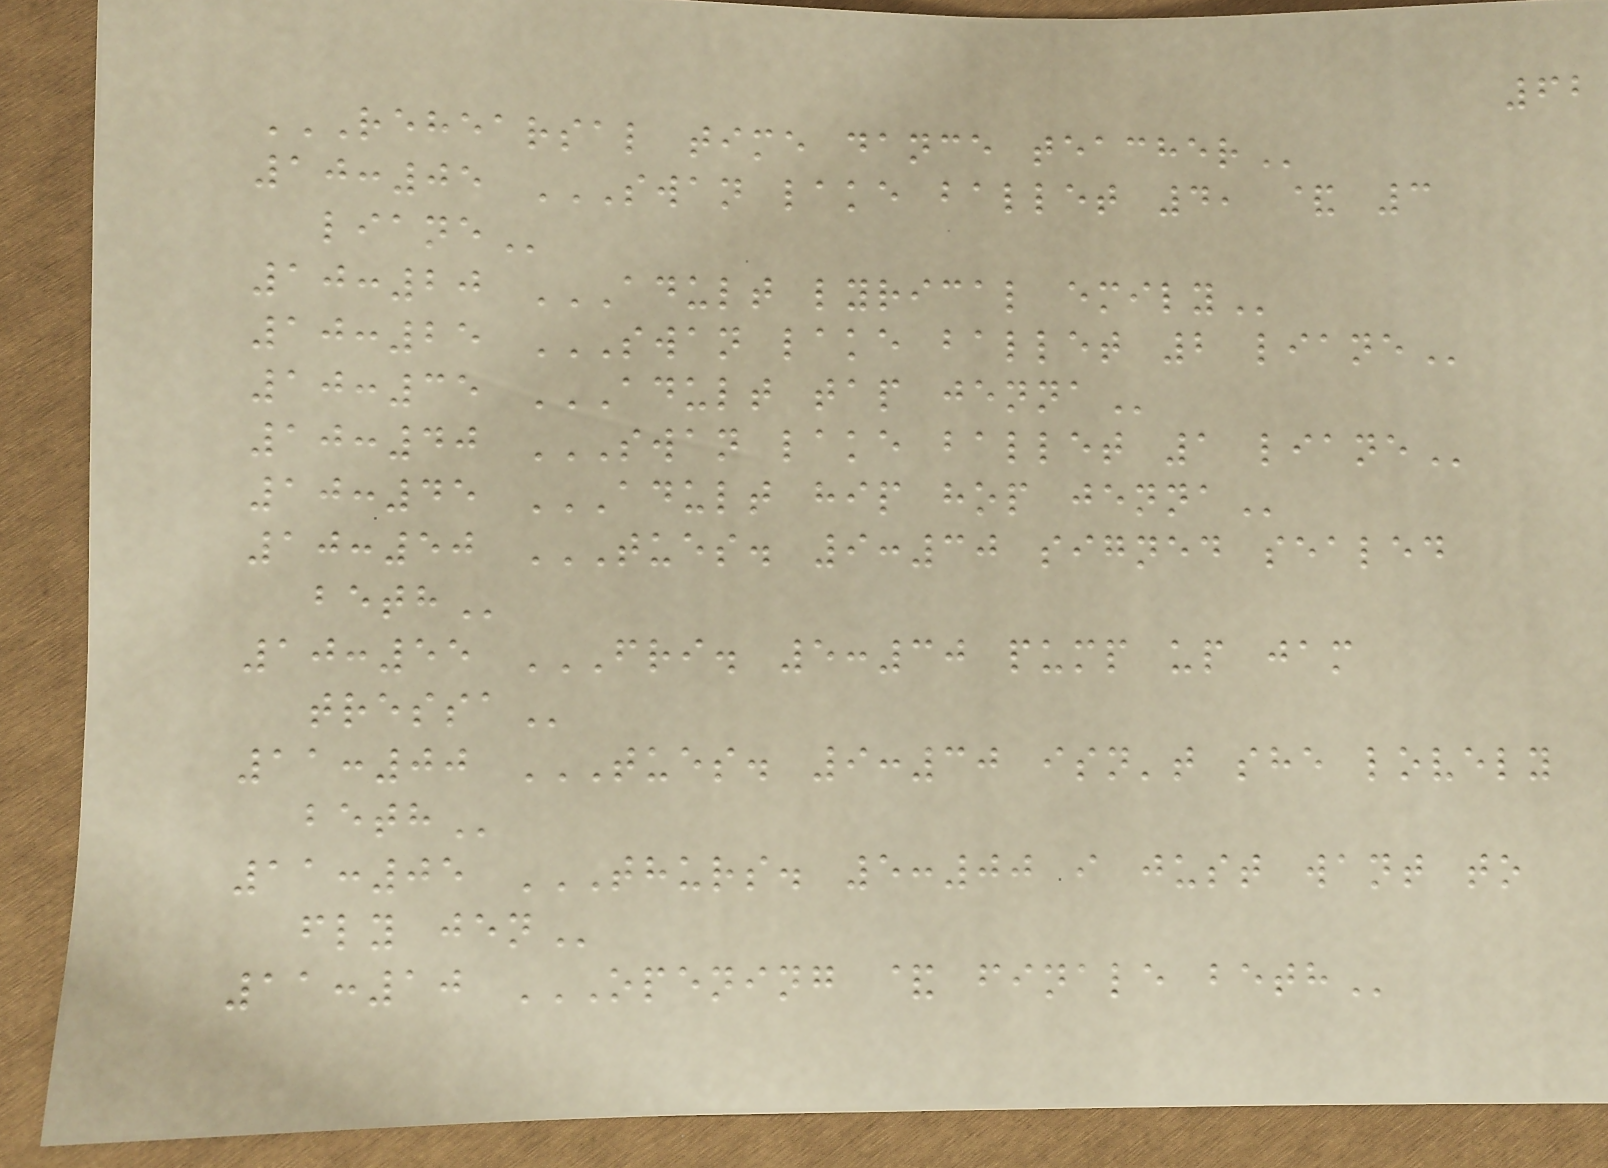62
REHEARSAL TIME DANCE TEACHER
10:05 SWAN LAKE BALLET 4, & 3
LIANE
10:20 ADULT LYRICAL EMILY
10:25 SWAN LAKE BALLET 2 LIANE
10:35 ADULT TAP JENNA
10:40 SWAN LAKE BALLET 1 LIANE
10:45 ADULT HIP HOP JENNA
10:50 TUES. 9:30 SIGNED SEALED
BETH
10:55 FRI. 5:30 PUMP UP JAM
TRESSA
11:00 TUES. 9:30 ISN'T SHE LOVELY
BETH
11:05 THURS. 5:00 I JUST WANT TO
FLY JEN
11:10 OPENING & FINALE BETH
